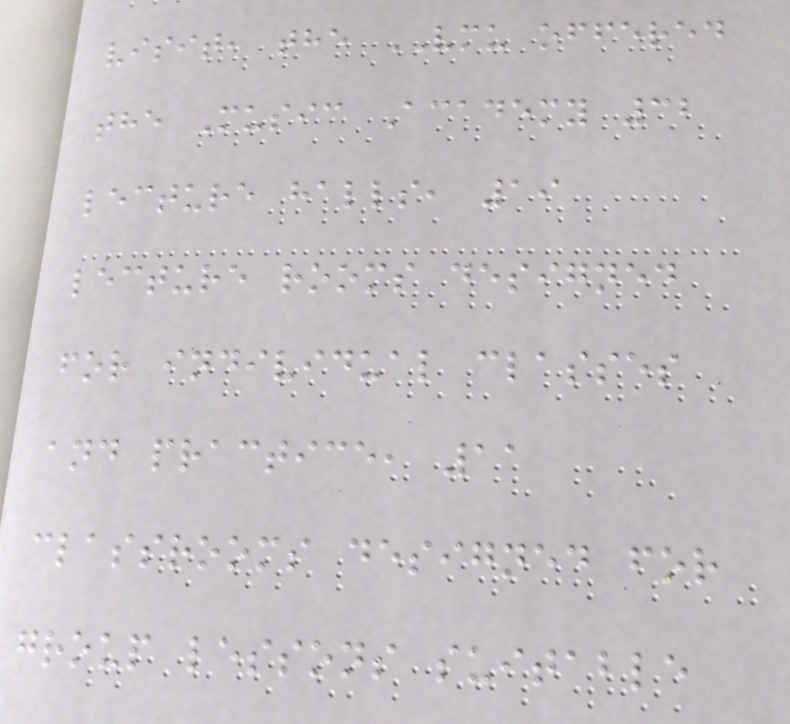visit, the VMU offered
the Music Academy 32
lecture halls, 19
lecture rooms designed
for individual classes
and practice, 11
classrooms designed for
group lessons suitable
